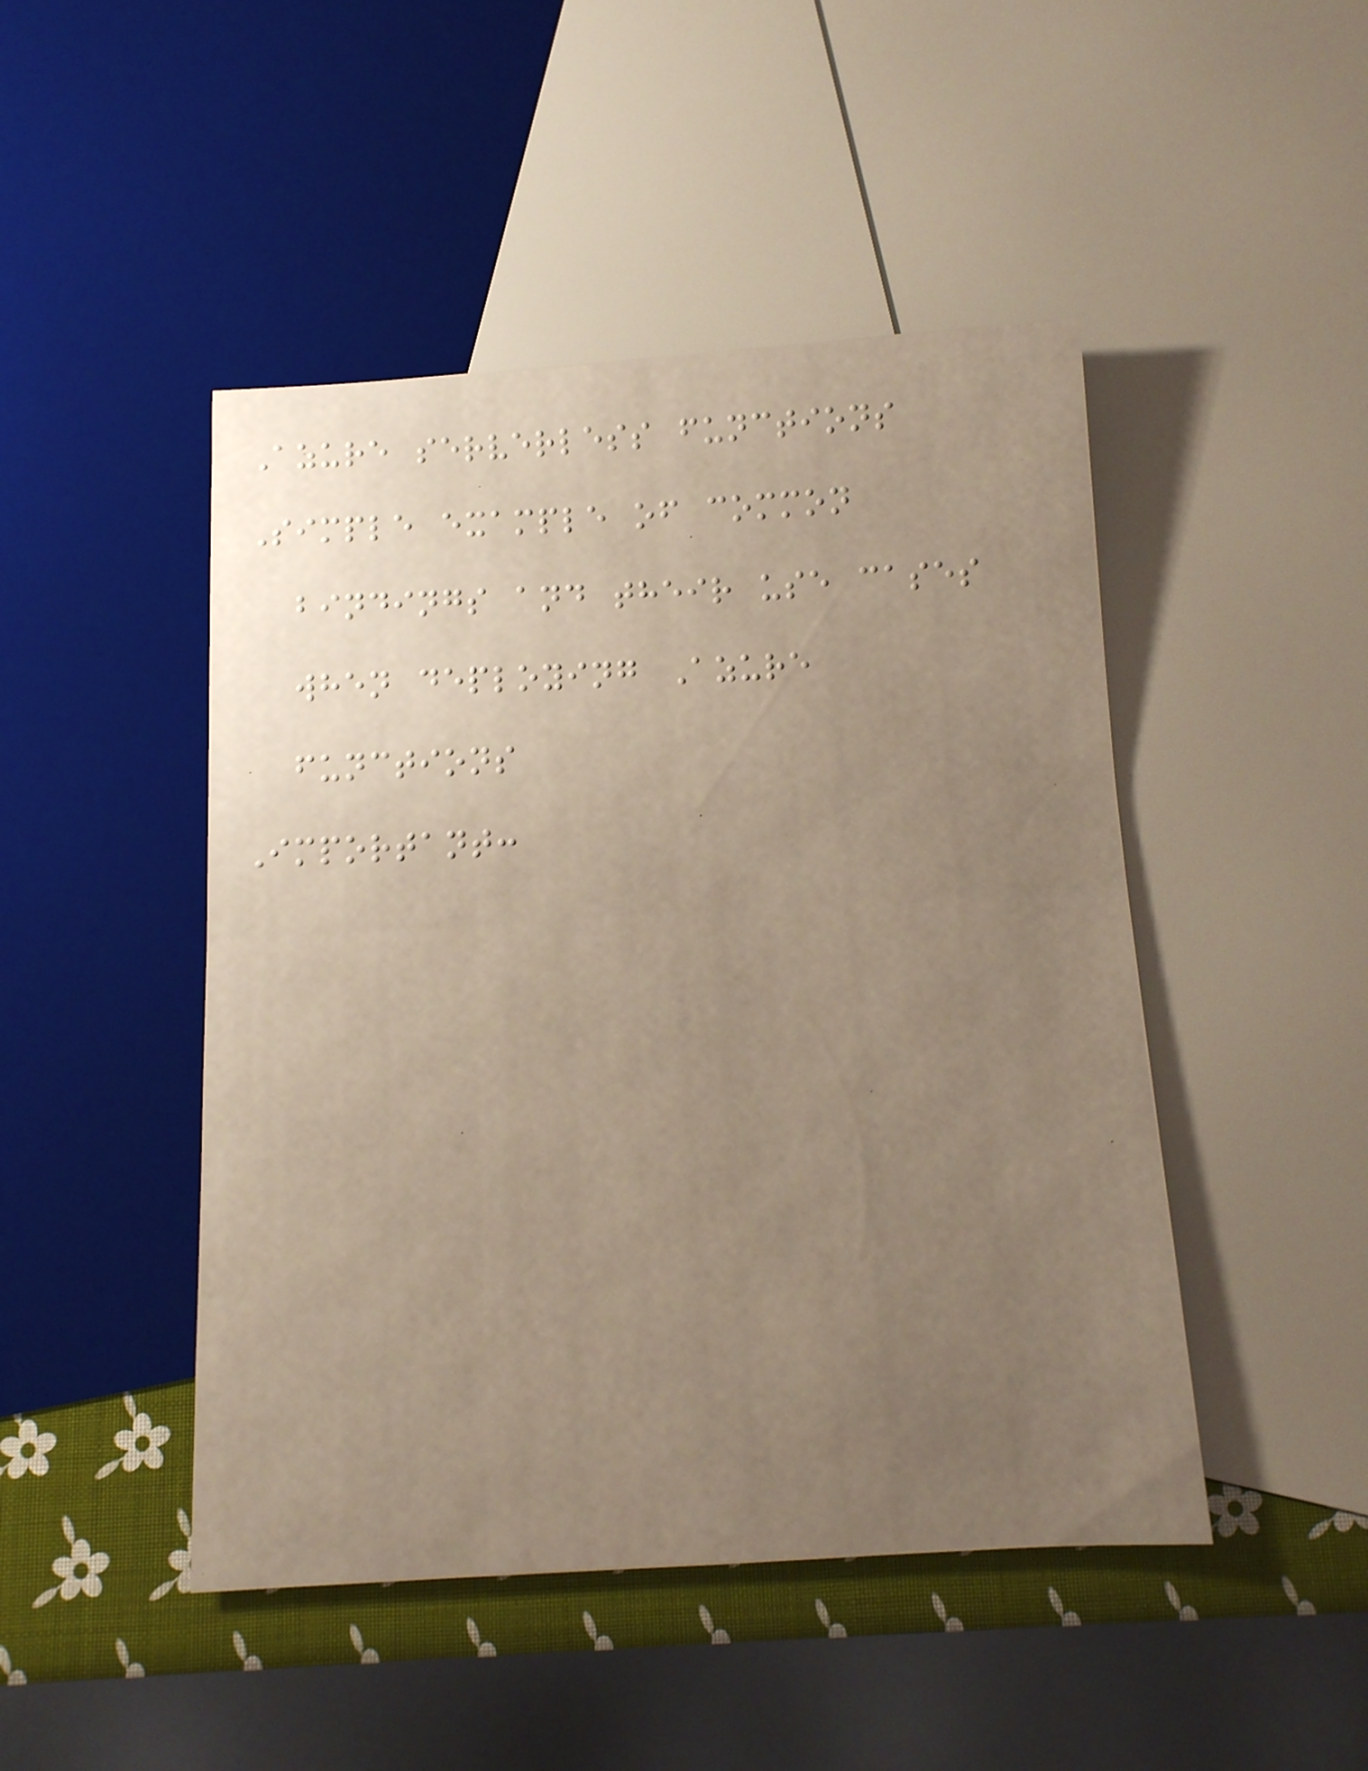Azure serverless functions
Simple example of common
bindings and their use cases
when deploying Azure
functions
Important:
